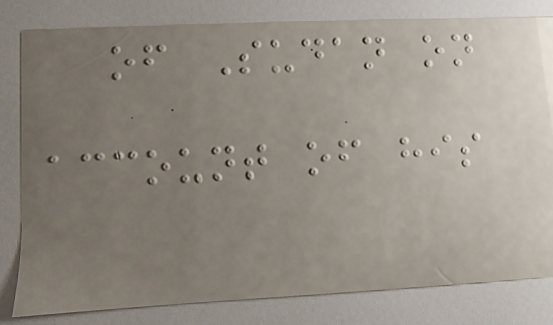of Sudan on
account of his
